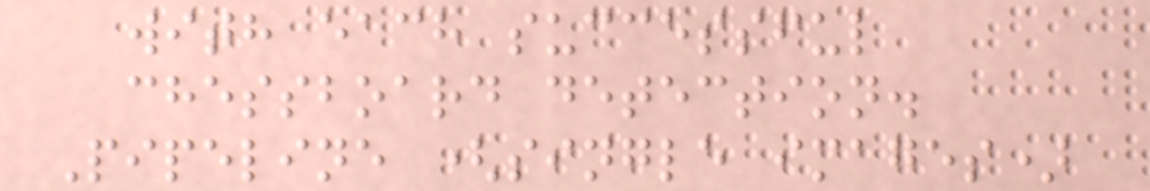with each successful
chessboard detection.
Pipeline (single images)
